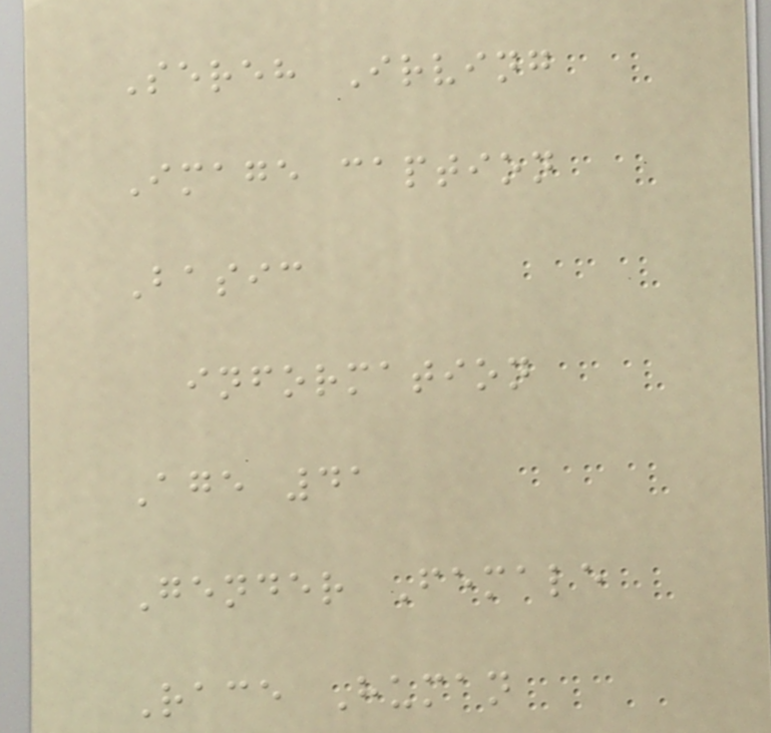Sereh Irving
Image caption
Basic
information
Age 41
Gender Female
Race Human
